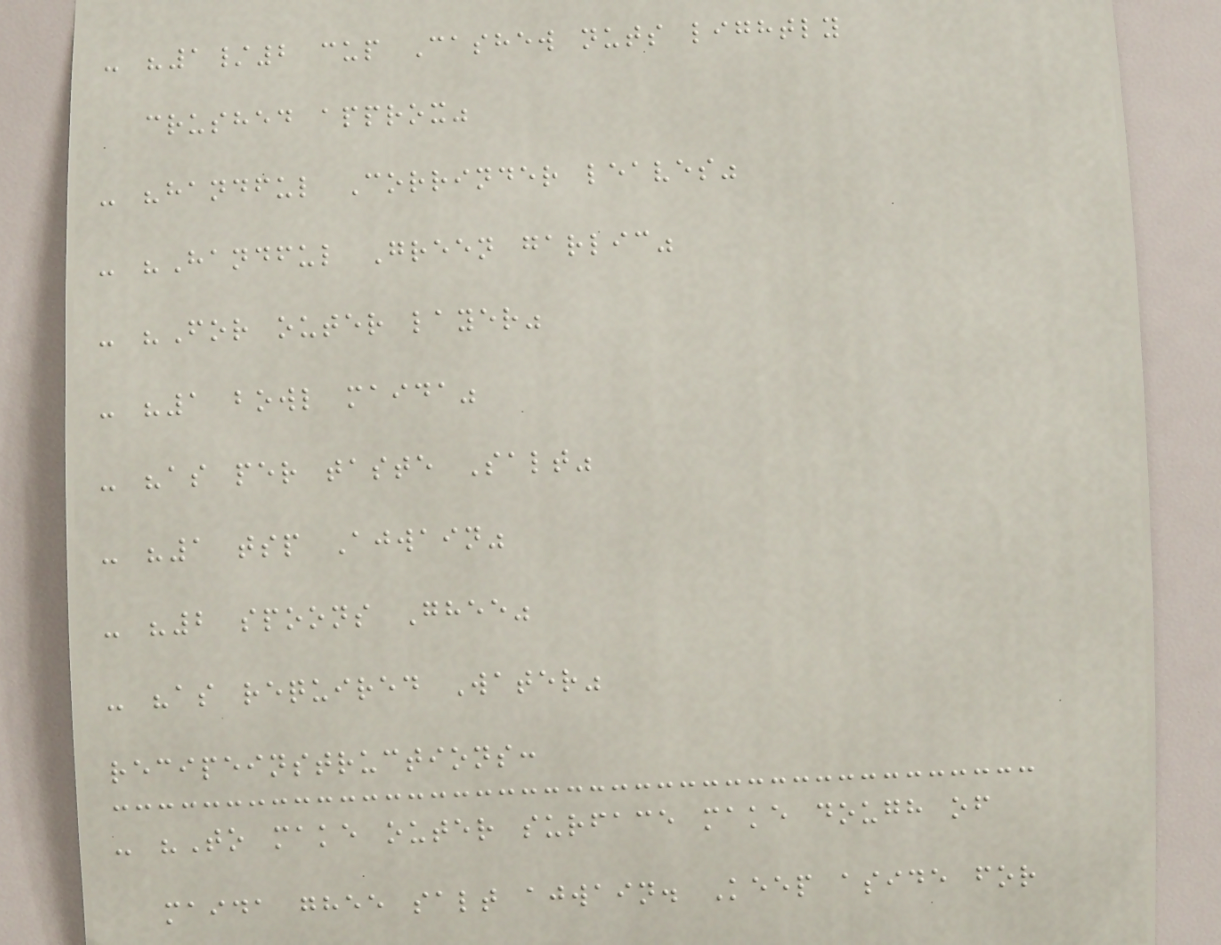- "1/2 cup Cashew nuts lightly
crushed approx"
- "handful Corrinder leaves"
- "Handful Green garlic"
- "For outer layer"
- "1 bowl maida"
- "as per taste Salt"
- "1 tsp Ajwain"
- "2 spoons Ghee"
- "as required Water"
recipeinstructions:
- "To make outer surface make dough of
maida ghee salt ajwain. Keep aside for
